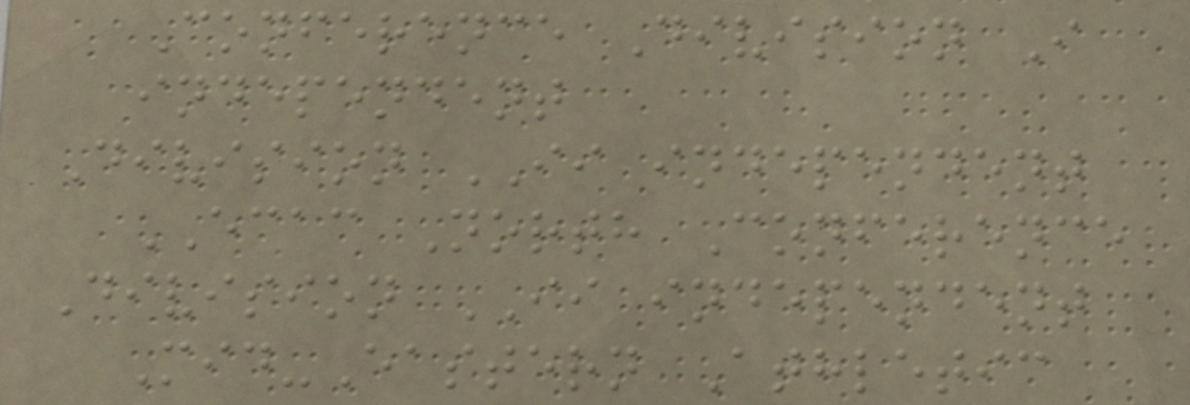Conference Division I
independent
Division II independent
ECAC North Conference
Division II independent
Mid-Eastern Athletic
